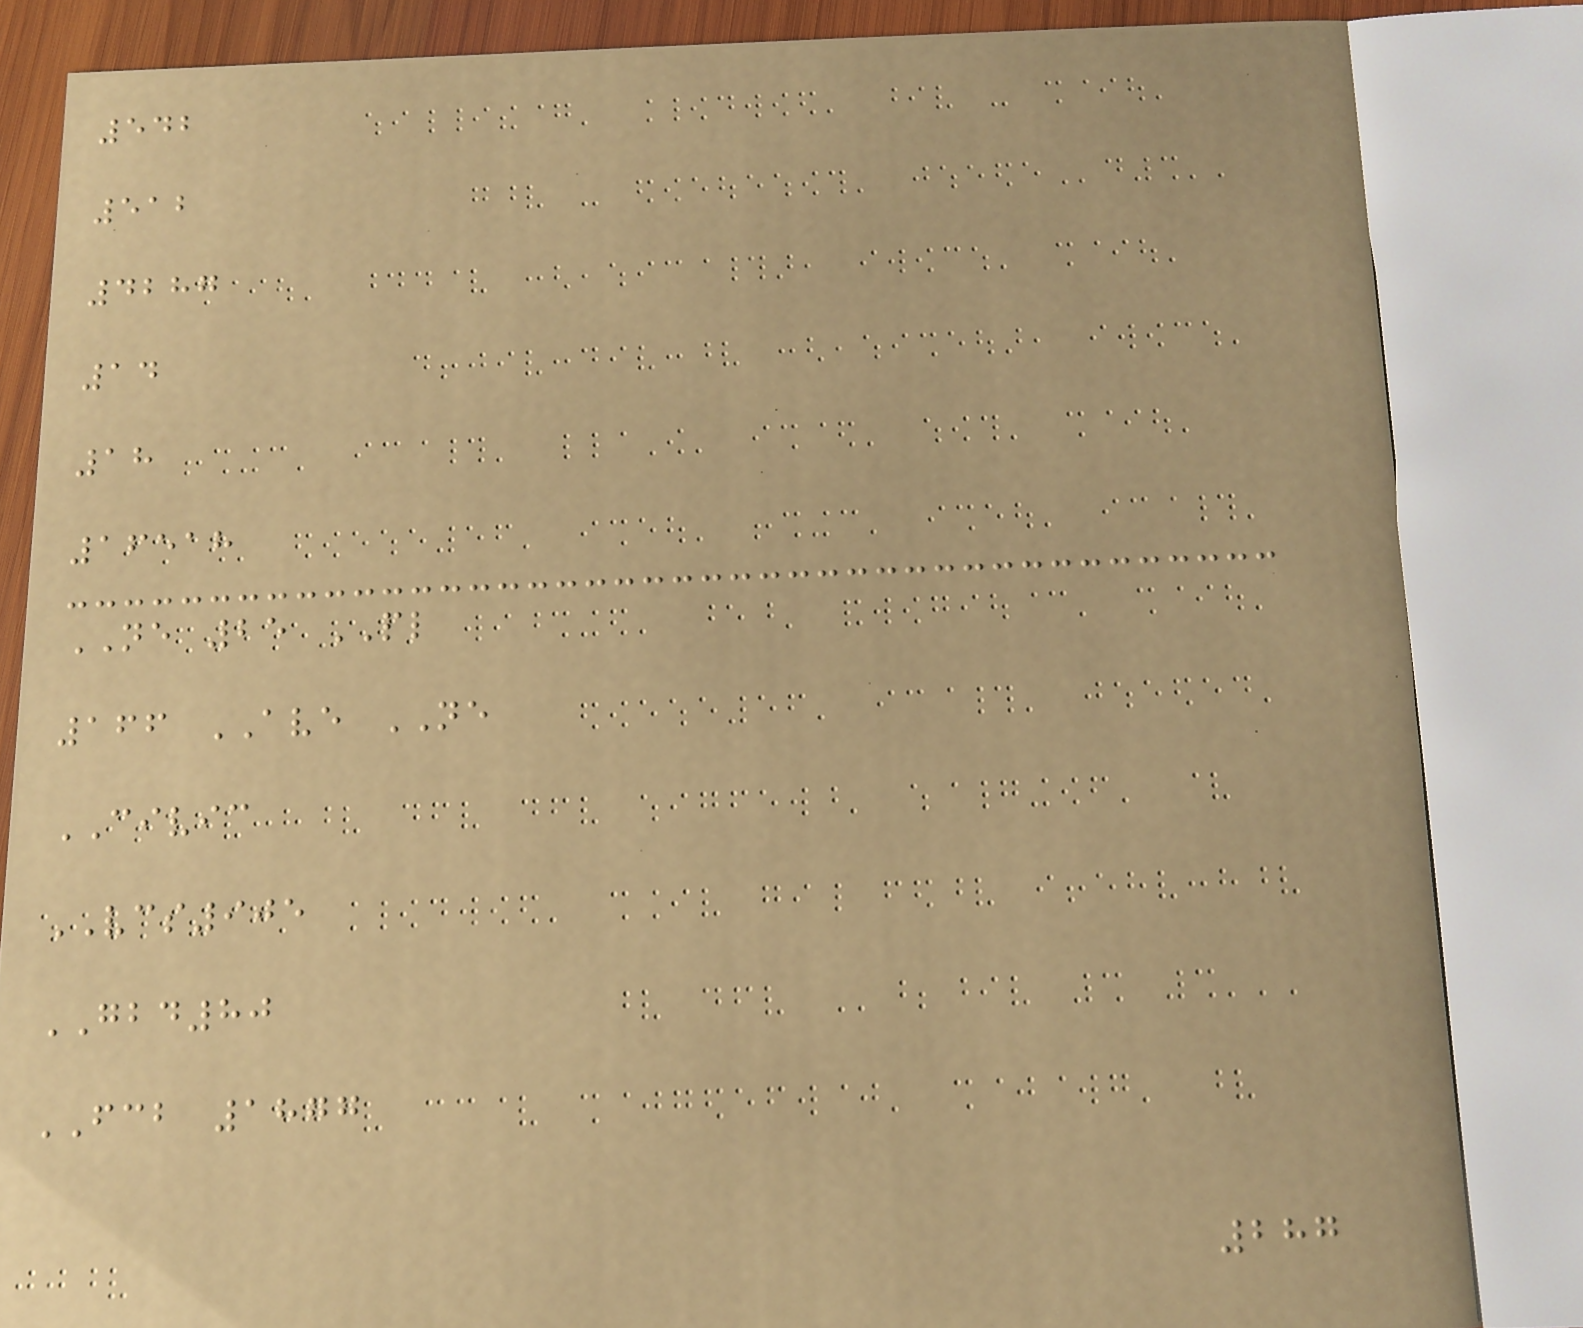542
512
4287
14
18
16518
NE 25 PL
166 AVE NE
CIVIC
VCS905
GBD80
FCB 1877
287
